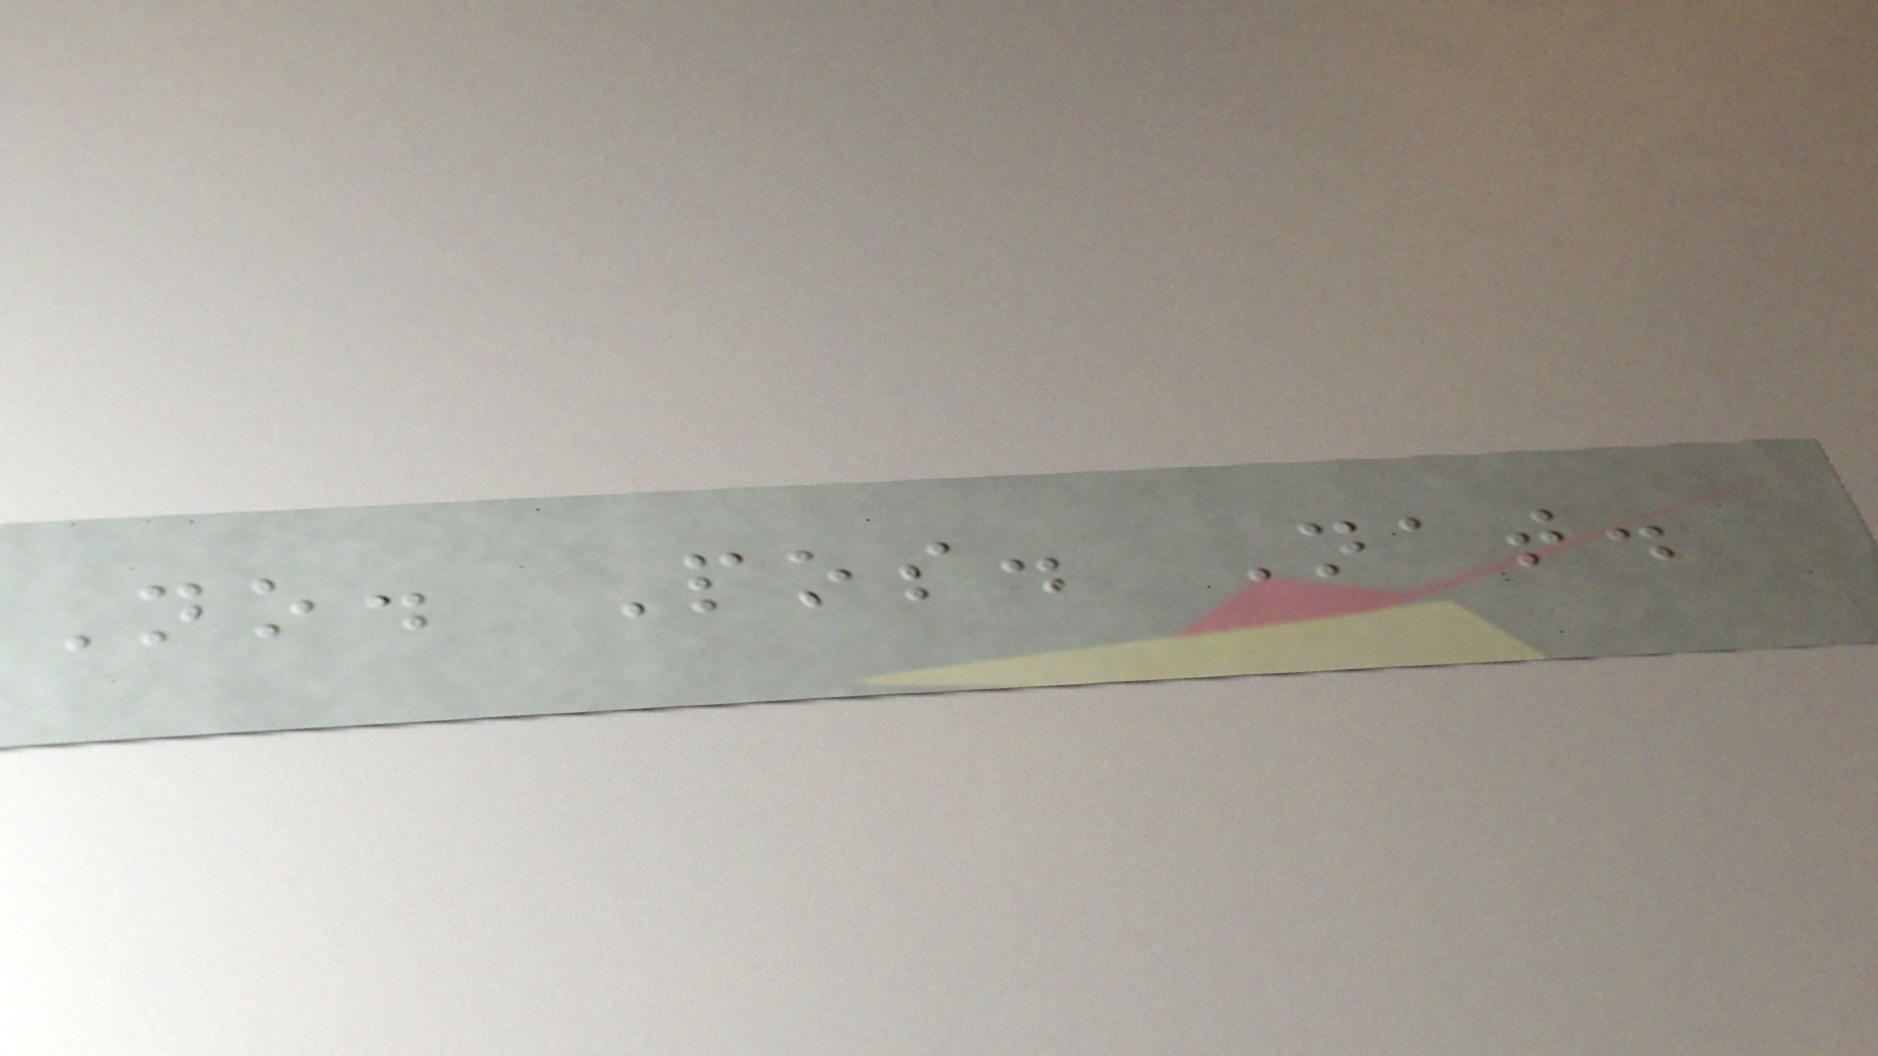No. Pos. Nat.
